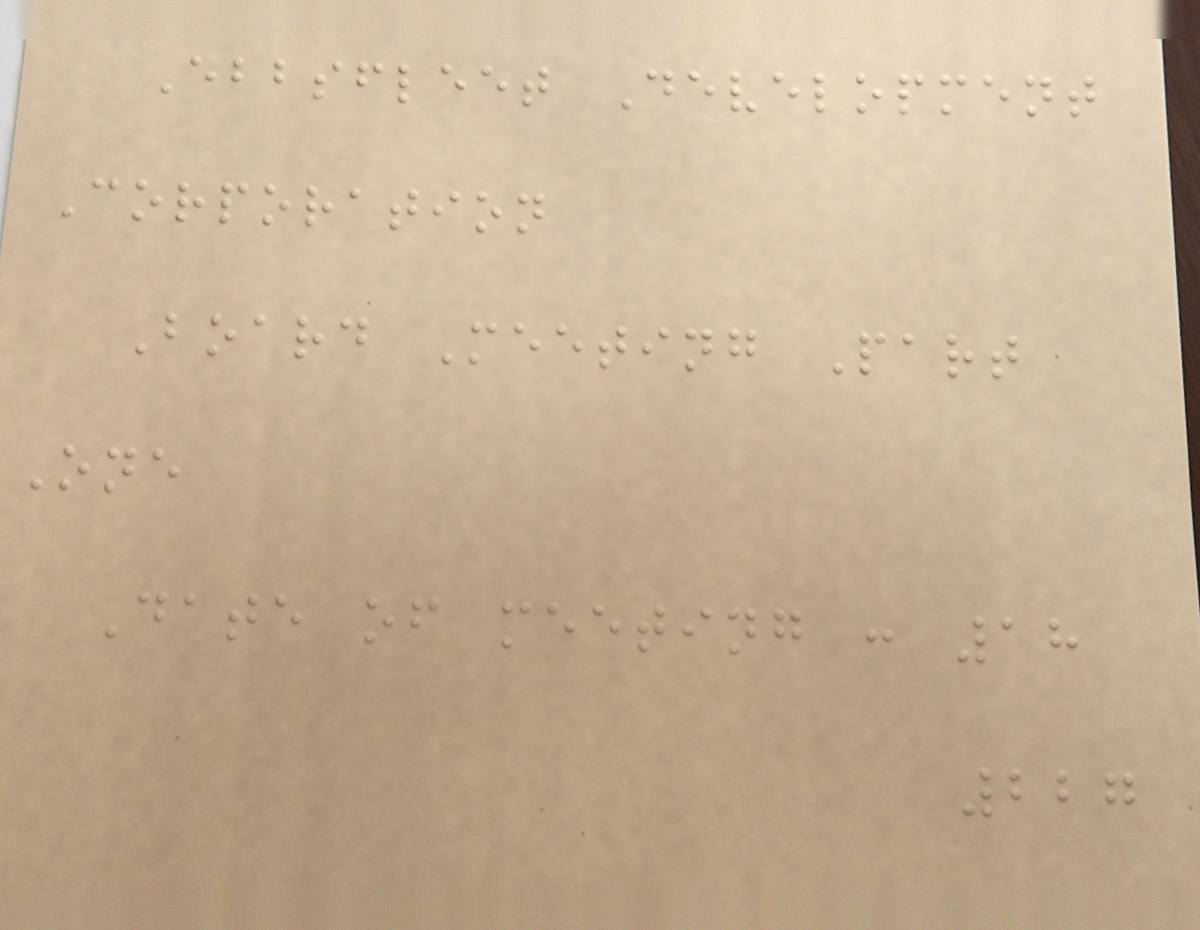Ebbsfleet Development
Corporation
Board Meeting Part
One
Date of meeting : 18
227
